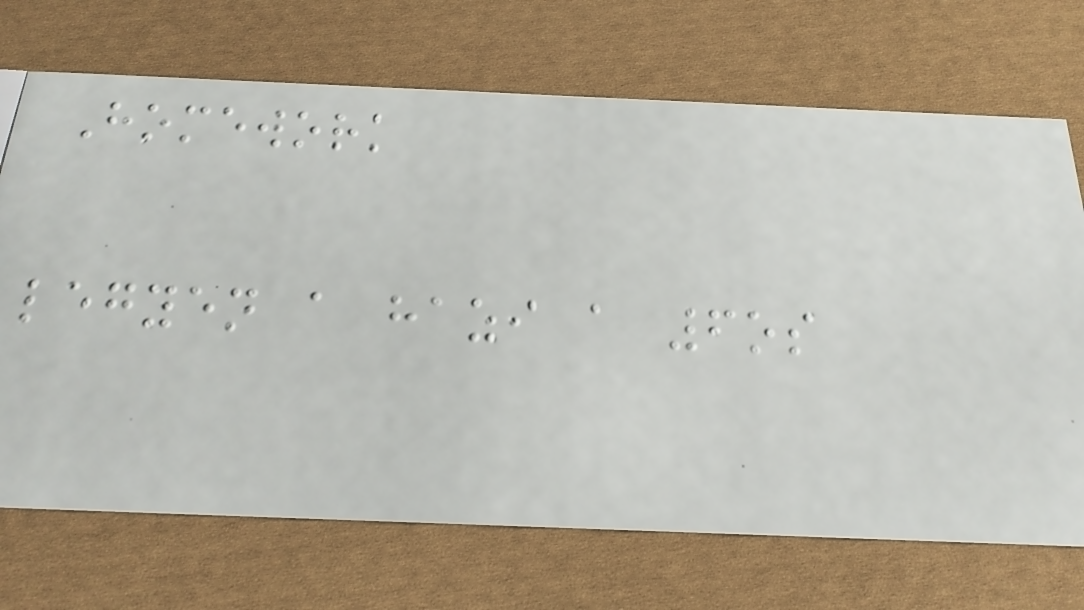Homework
legyen a hazi a 6os
